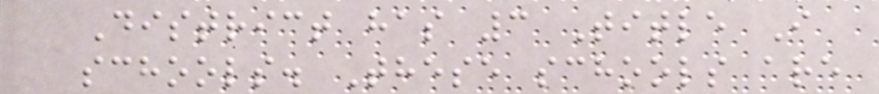District has 3 Title I
schools. These schools are
